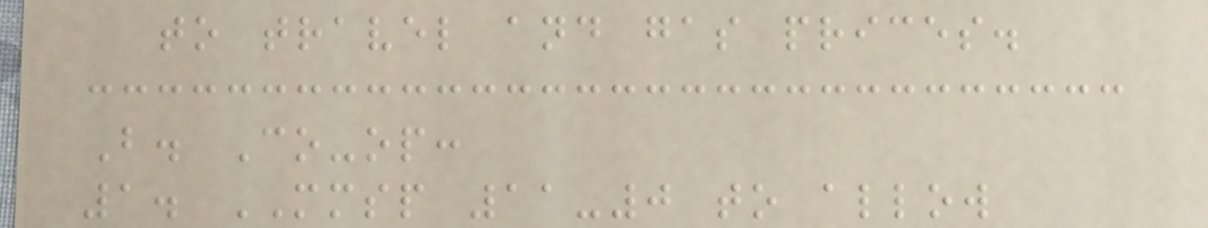to travel and gas prices.
B. Co-op:
1. MMSP 11-0 to allow
